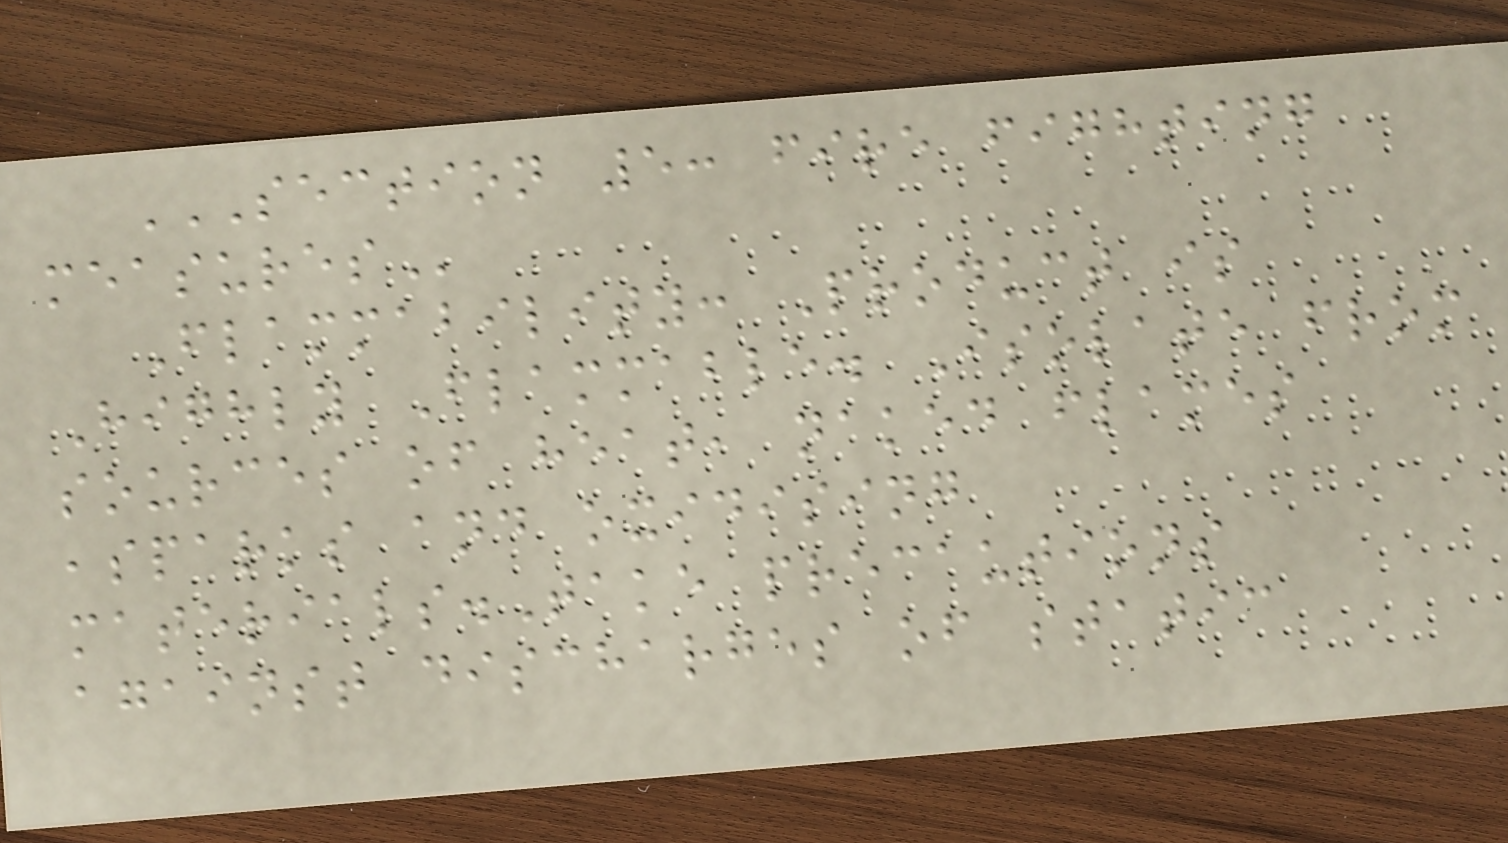SECTION 5: FIRE FIGHTING
MEASURES
Flammability: Product is
Highly Flammable. Isolate from
sources of heat, naked flames
,sparks and oxidising
materials.Take precautions
against discharges of static
